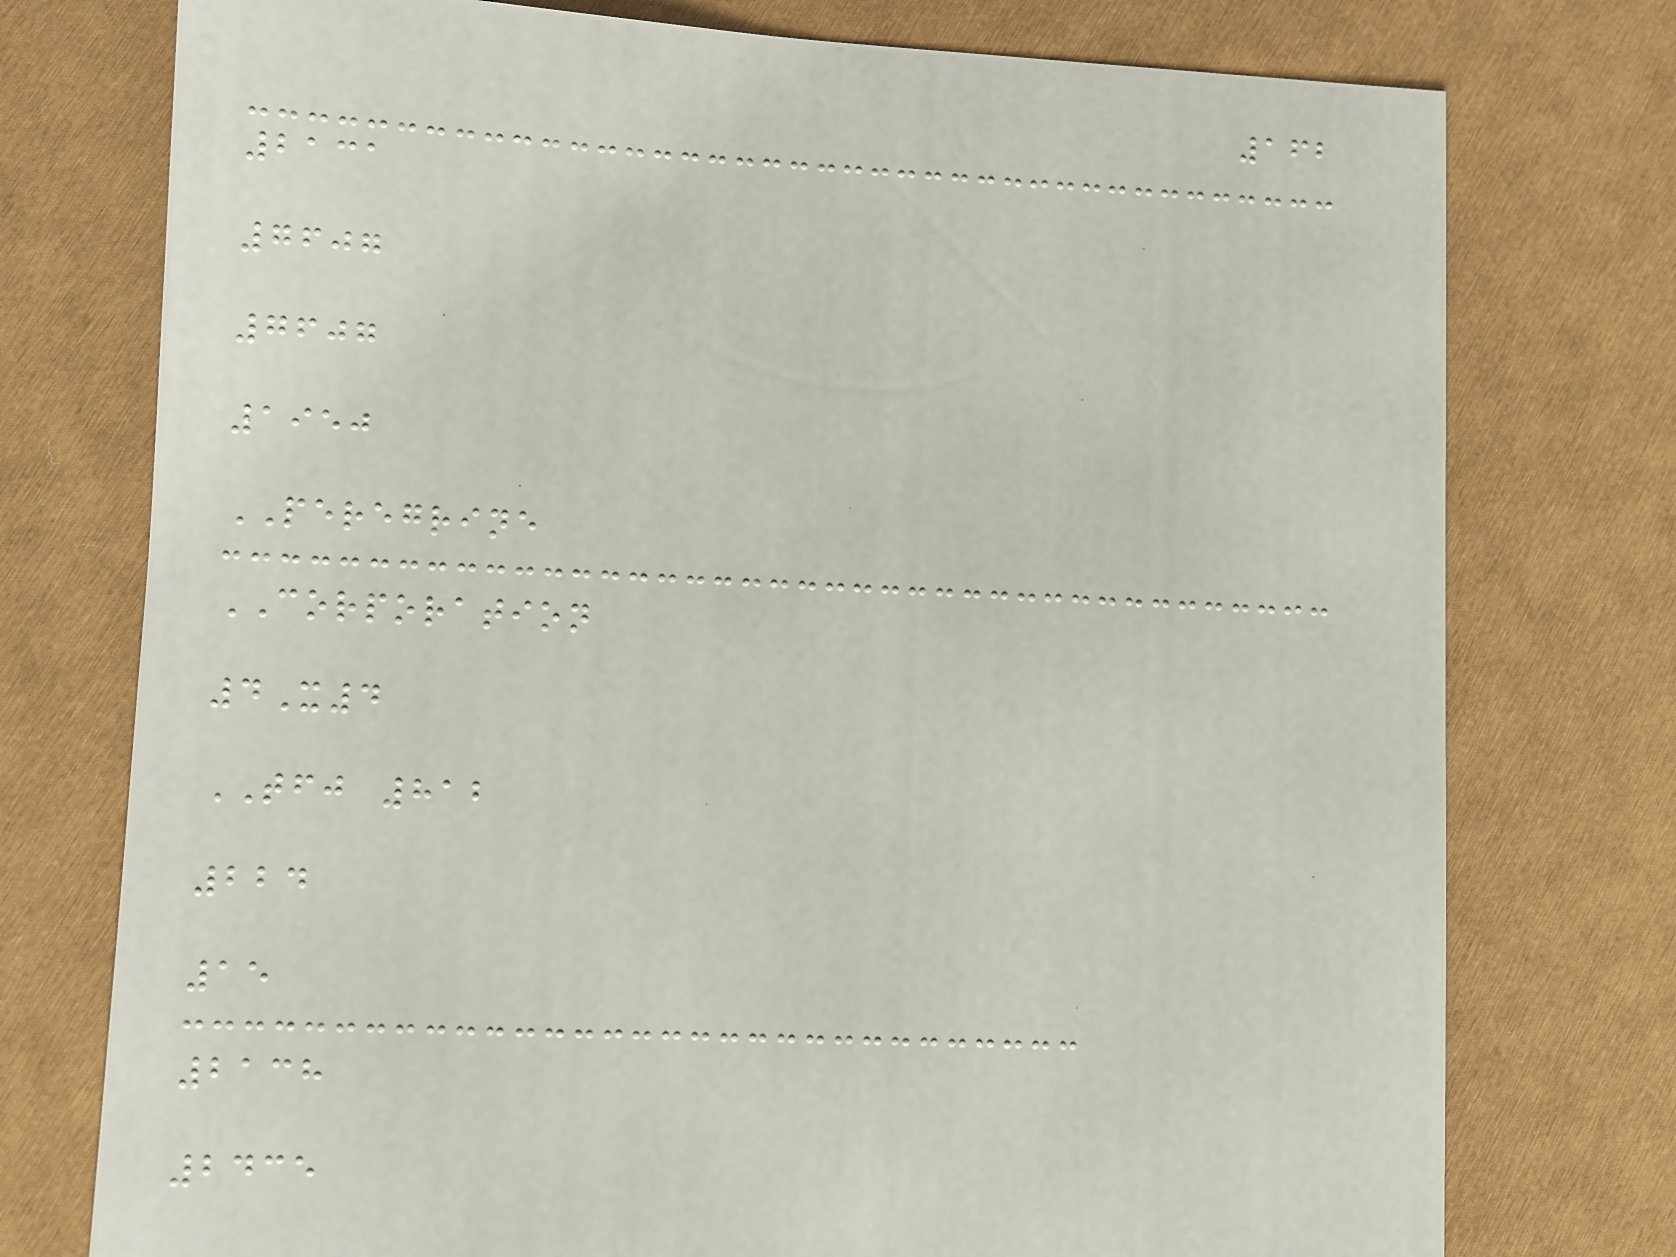162
2131
7607
7607
1950
PEREGRINE
CORPORATION
4X4
TFJ 812
224
15
2138
2435
